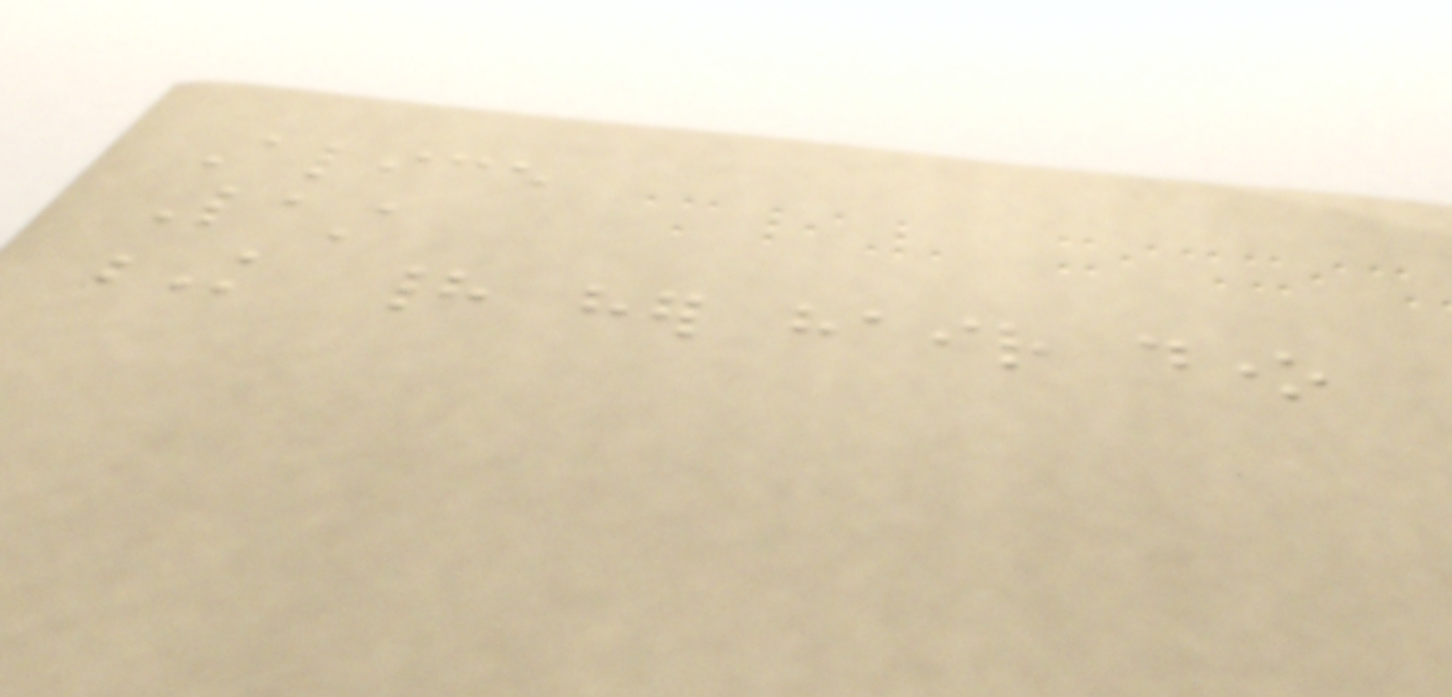Alice
Last
K had her hair done
